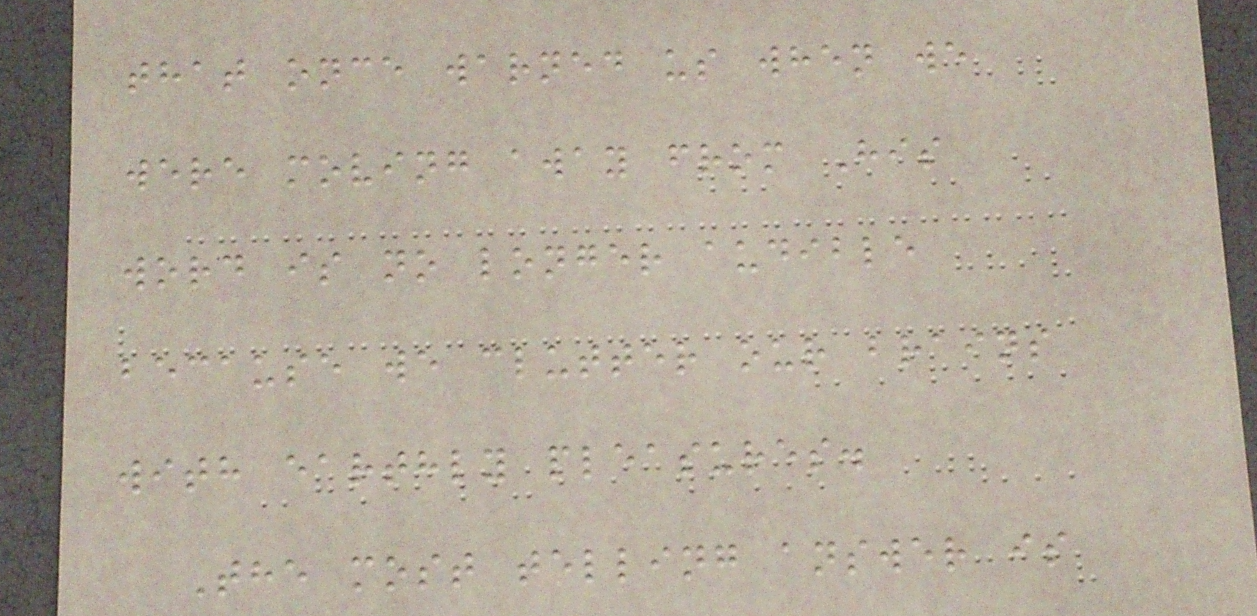that once warned us when we
were moving away from His
word is no longer audible
because we clutter our brains
with earthly pleasures.
The most telling answer is
